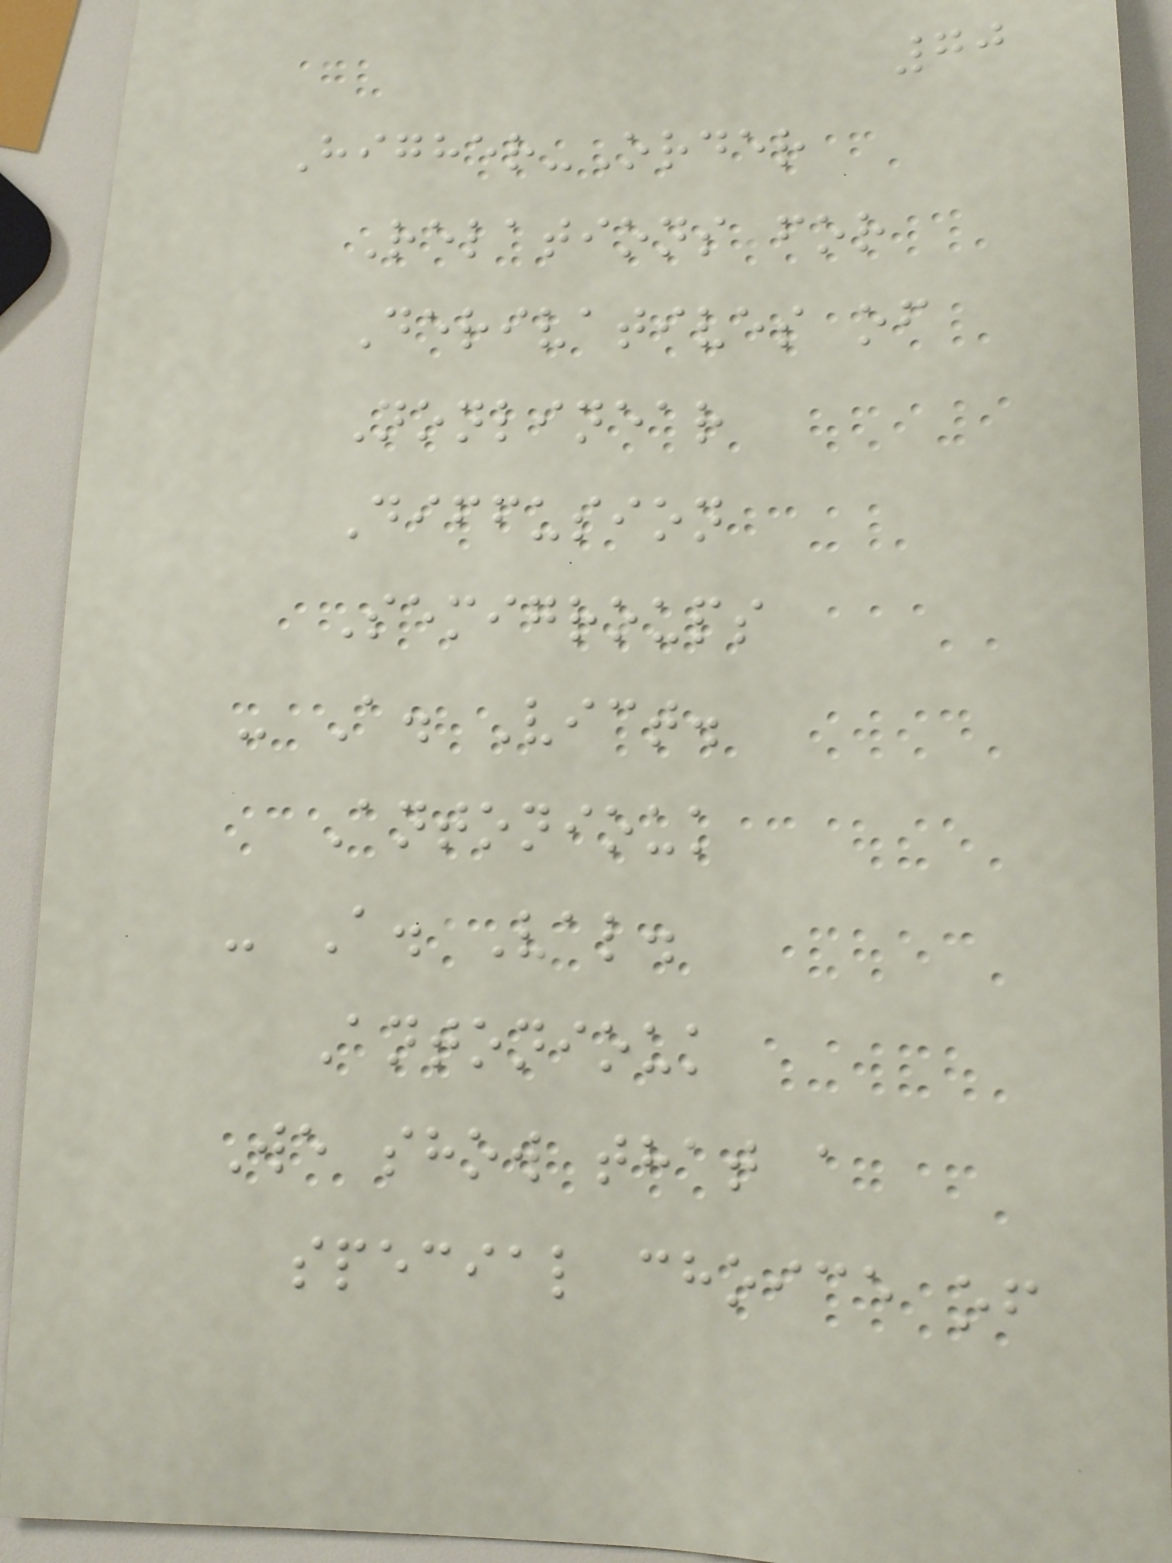70
Higher-Order
Relations for
Derivatives of
Nonlinear
Diffusion
Semigroups
- A. Vict.
Antoniouk
- A. Val.
Antoniouk
We show that a
special choice of
